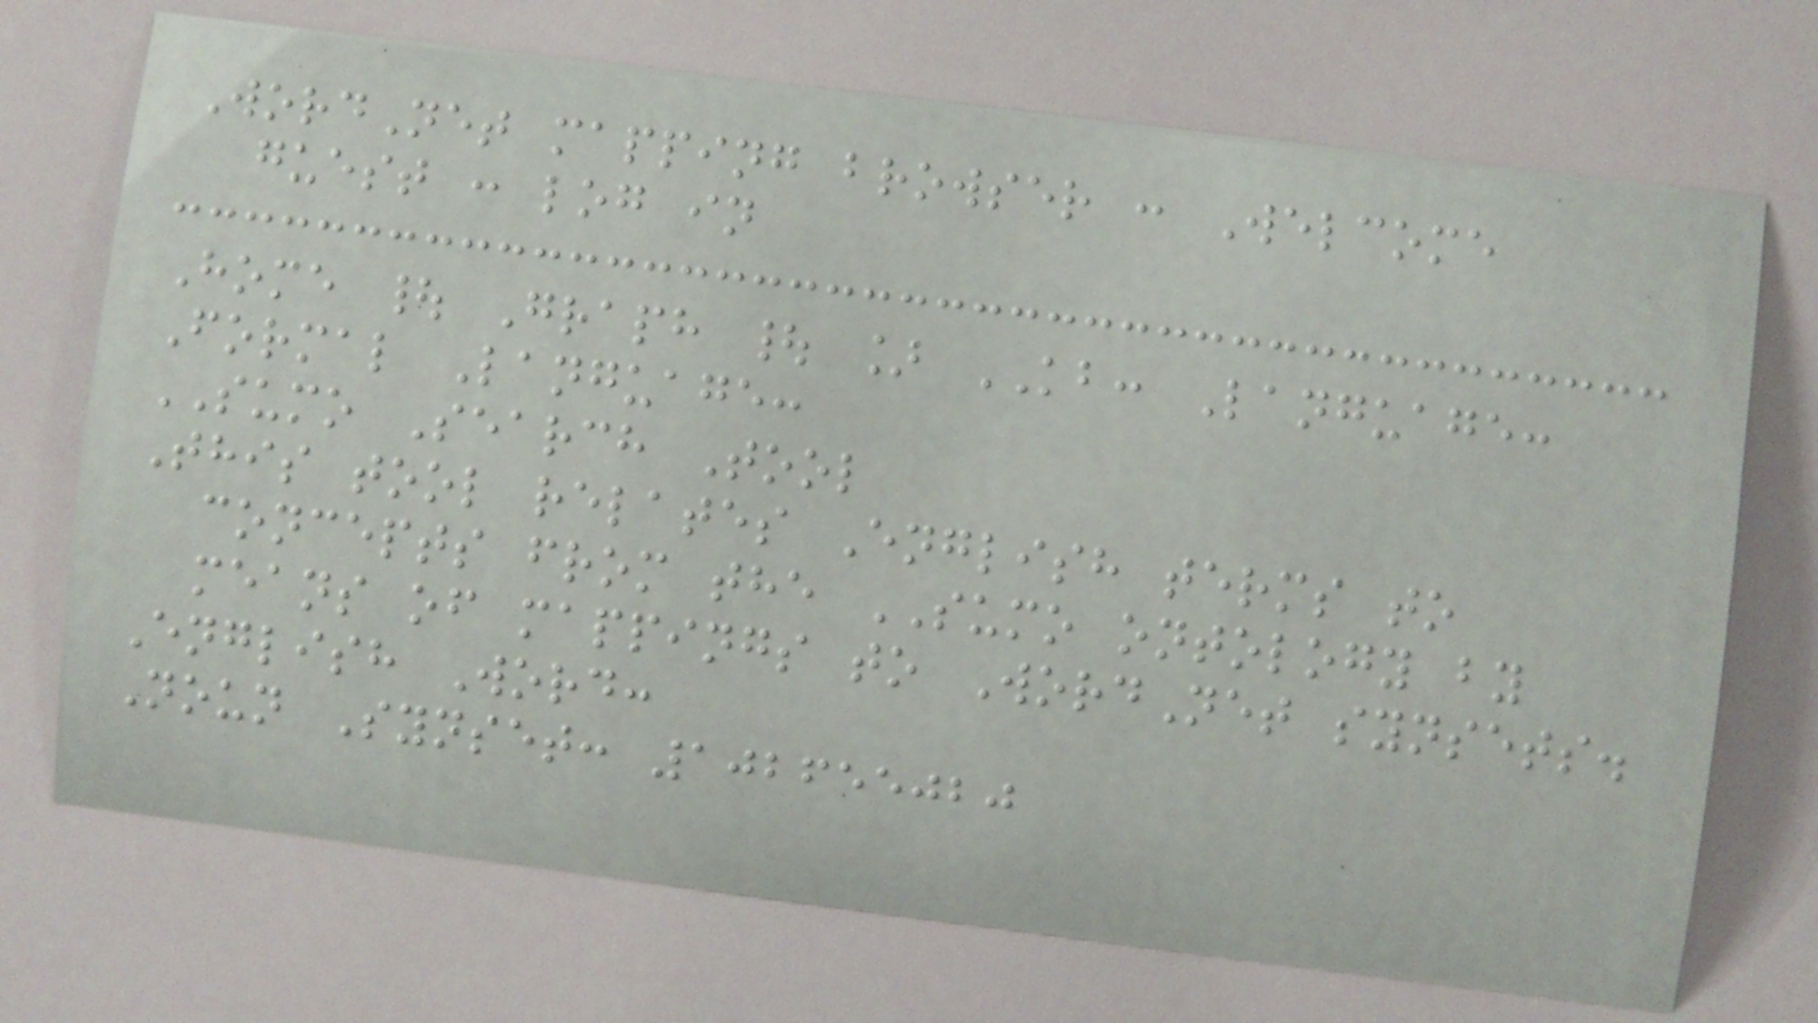WordNet mapping browser : Welcome
guest : log in
Home | Graph | ] KB: Language:
Formal Language:
SUMO Search Tool
This tool relates English terms to
concepts from the SUMO ontology by
means of mappings to WordNet synsets.
English Word:
Noun Synset: 102655020
